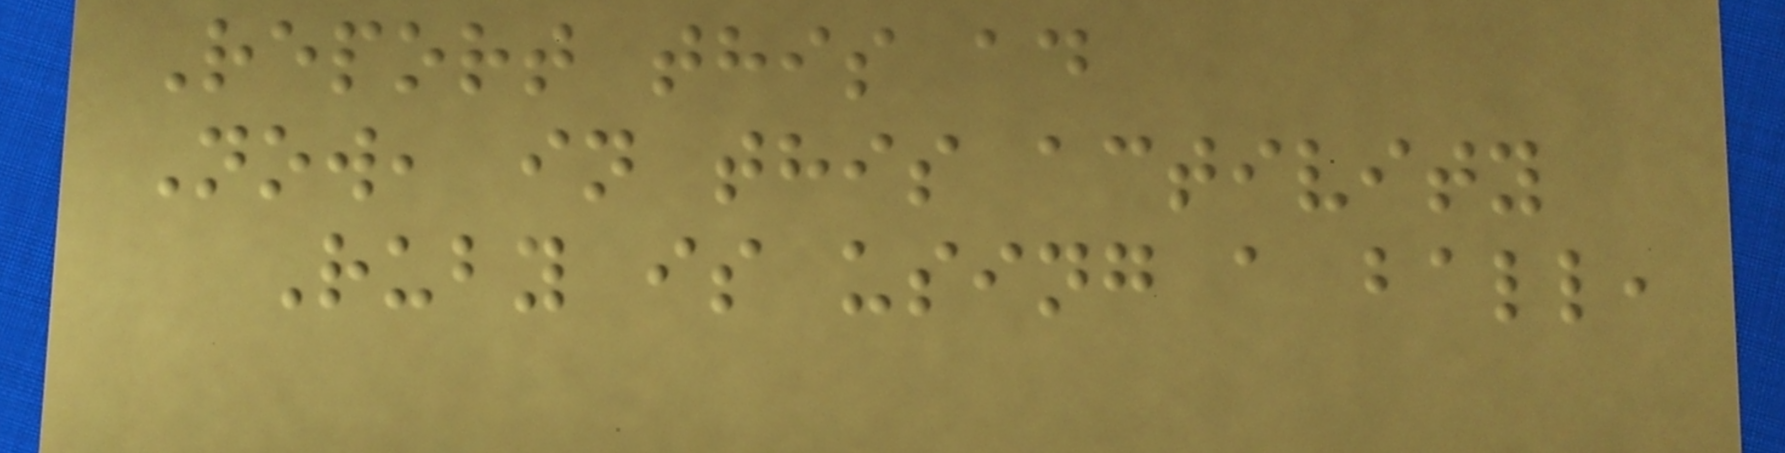Report this ad
Now, in this activity
Ruby is using a ball,
